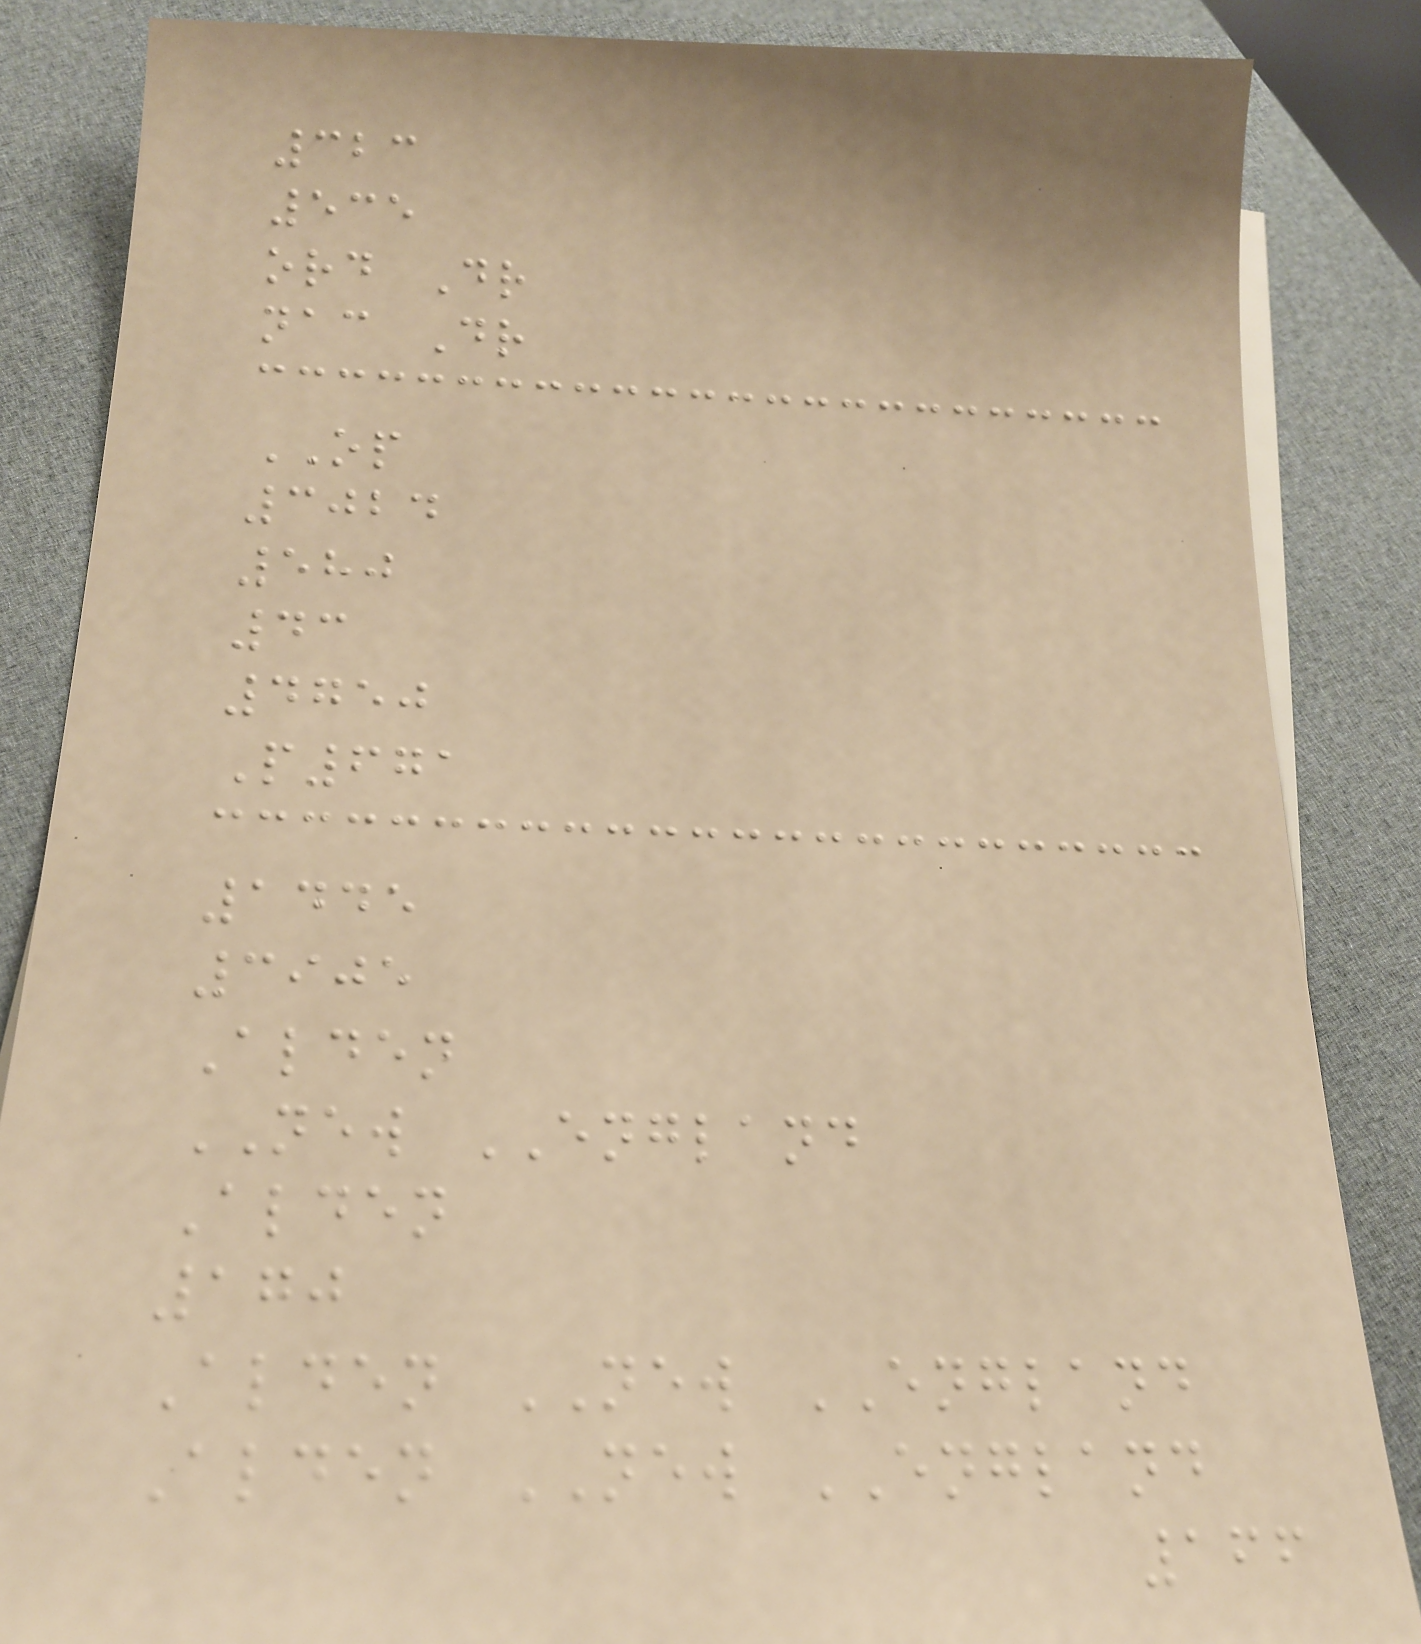323
535
ord Dr
nac Dr
OP
3024
580
43
4750
P671
1445
3905
Alden
NEW ENGLAND
Alden
170
Alden NEW ENGLAND
Alden NEW ENGLAND
166
